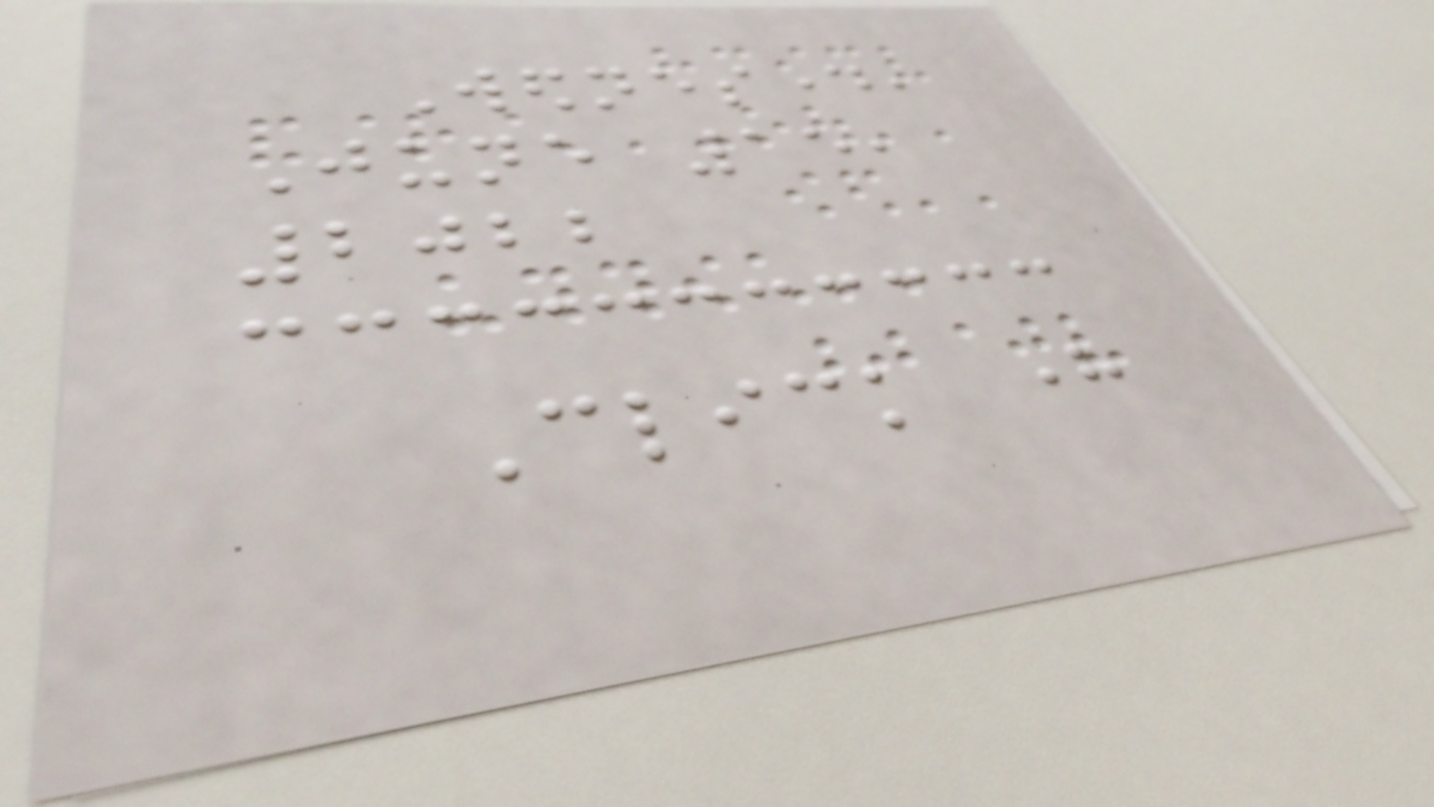Wednesday,
June 15,
2022
Click here
